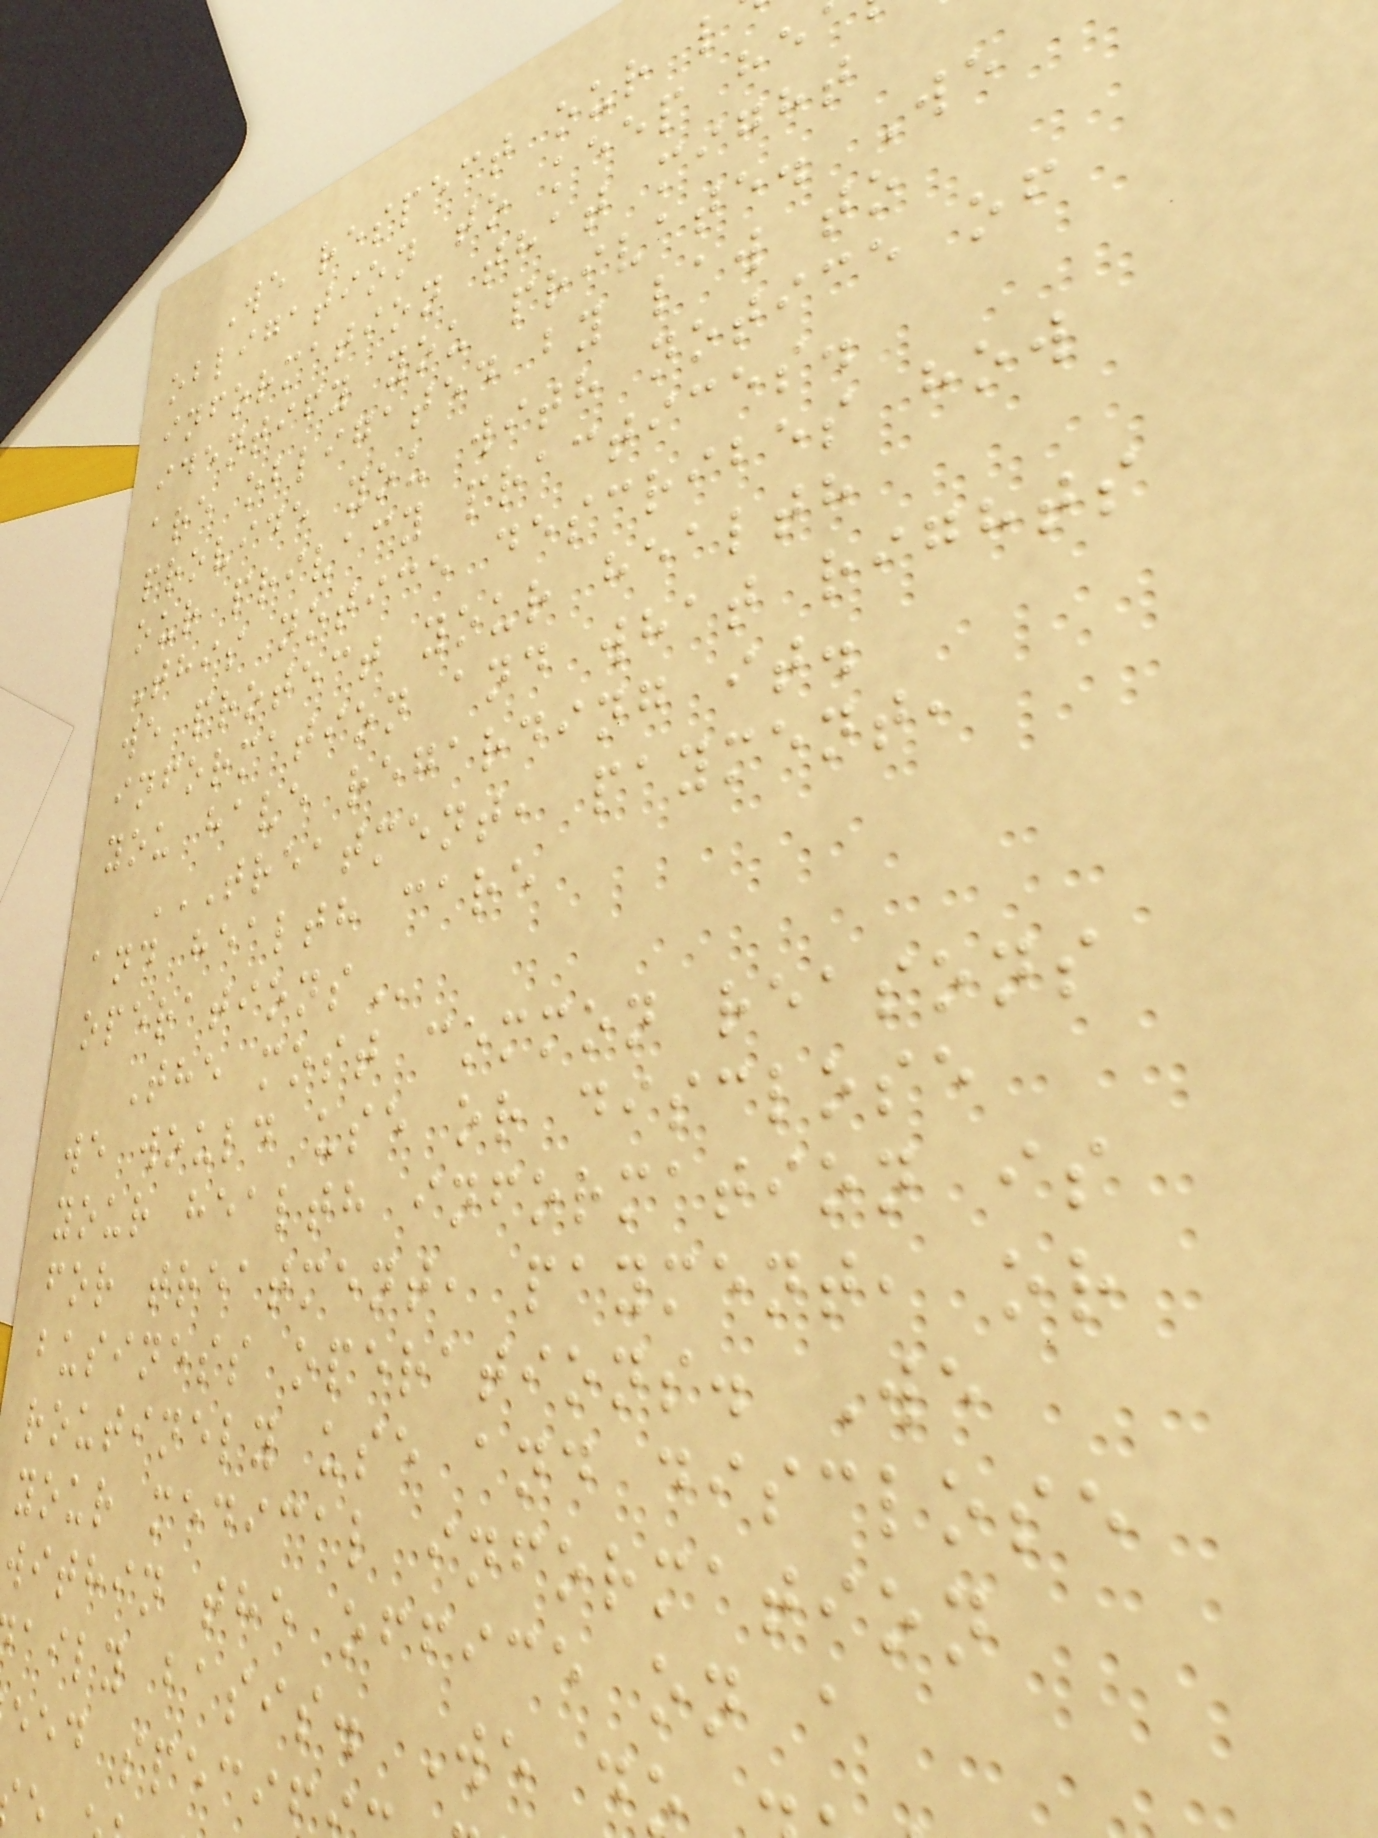We respect our l
obligation to keep he
information that might
identify you private. We
are obligated by law to
provide you with notice of
our privacy practices.
This notice describes how
we protect your health
information and what rights
you have regarding it.
TREATMENT, PAYMENT,
and health care
The most common reasons
we would use or disclose
your health information is
for treatment, payment, or
business operations. We
routinely use and disclose
your medical information
within the office on a
aily basis. We d
eed speci
